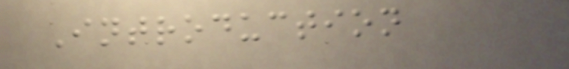Introduction
